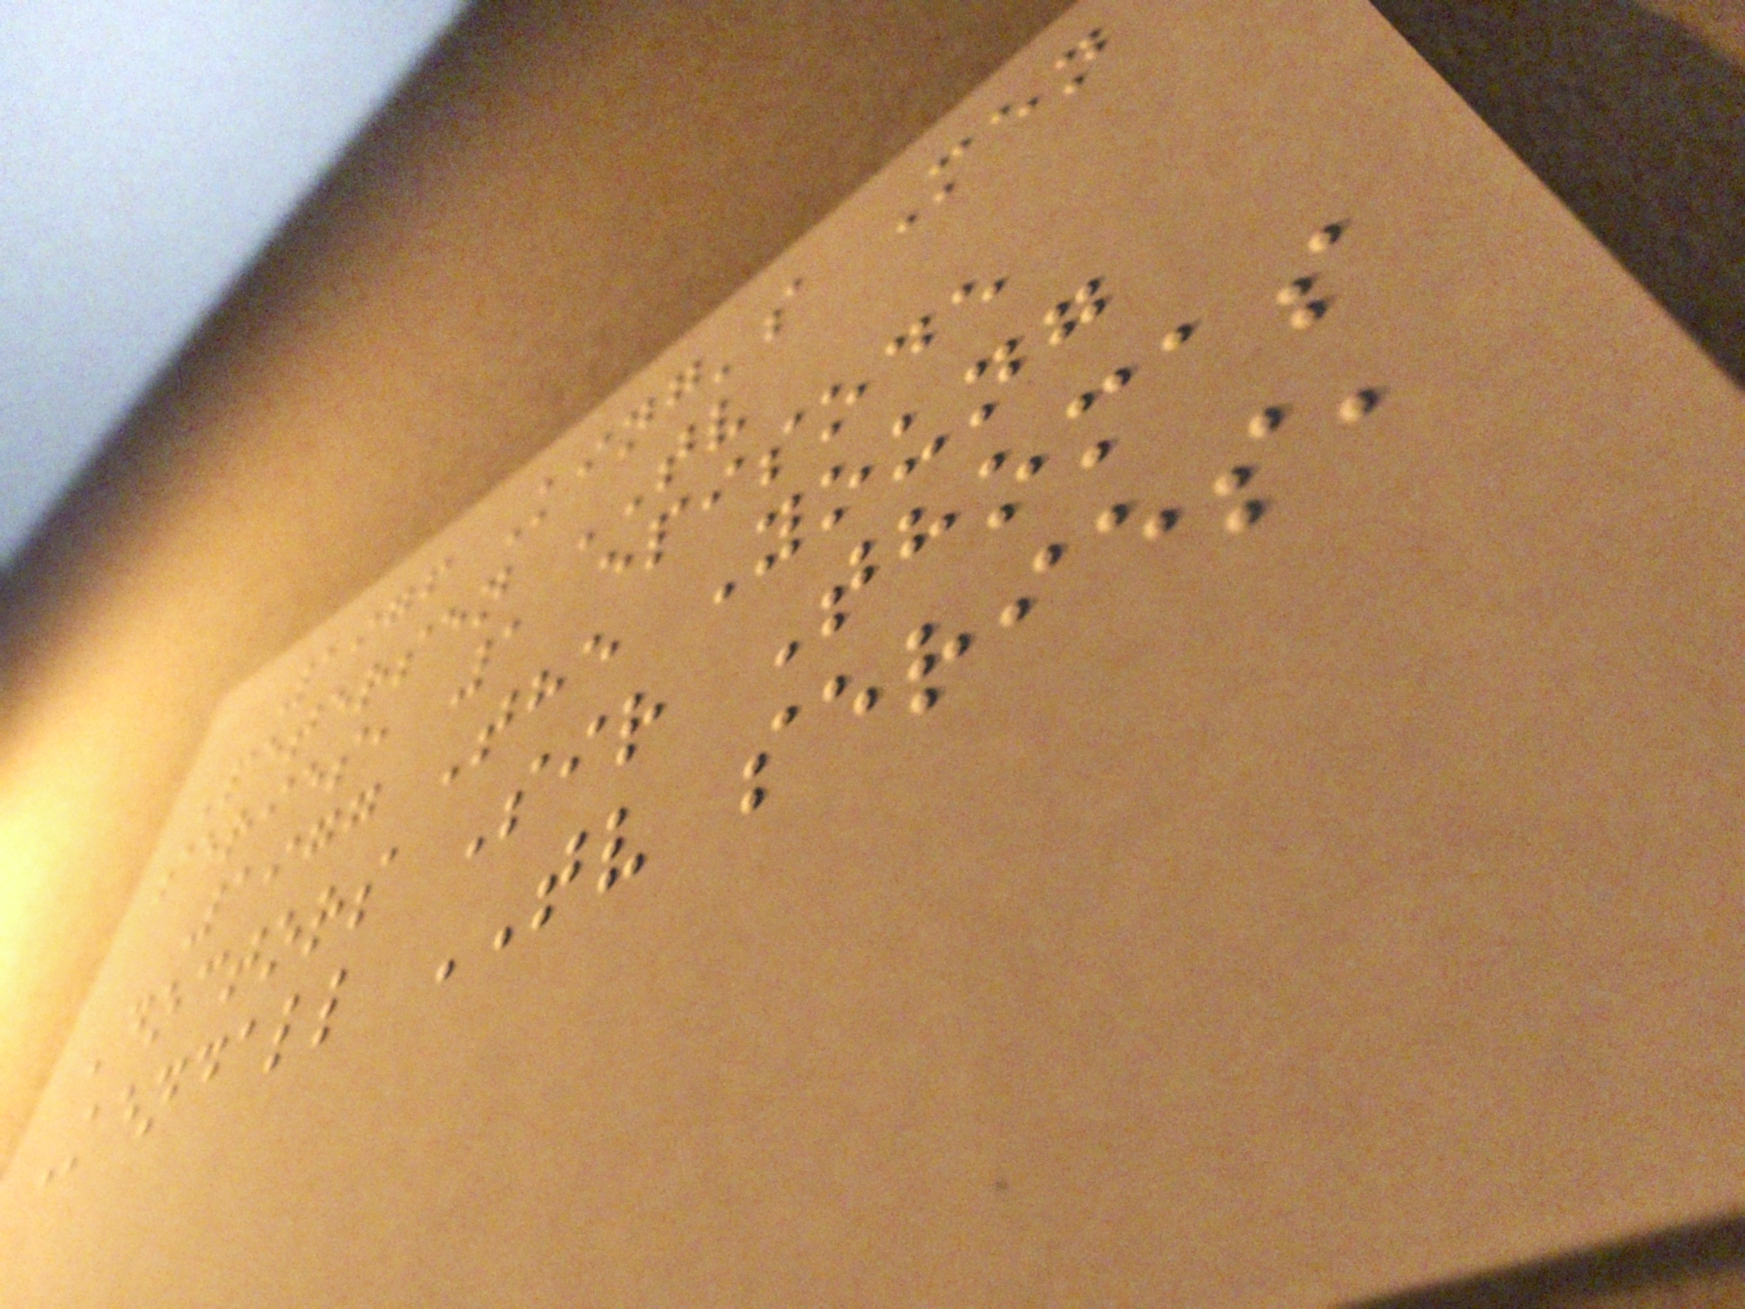1976 King's Men
Petersen TV
series, 1 episode
1977 The Young
Doctors Sir Thomas
Kendall TV series,
